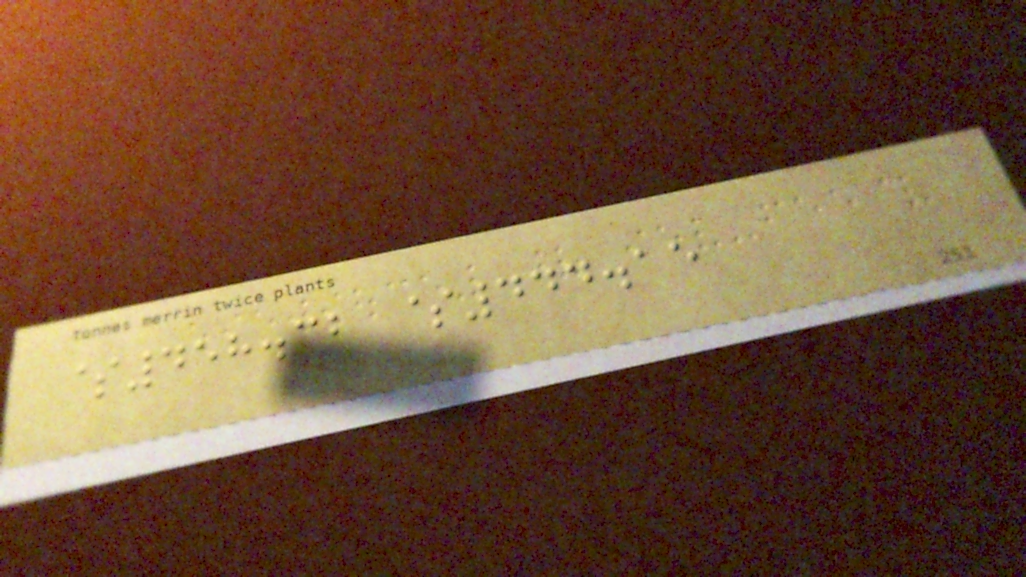$458.32 $444.15
